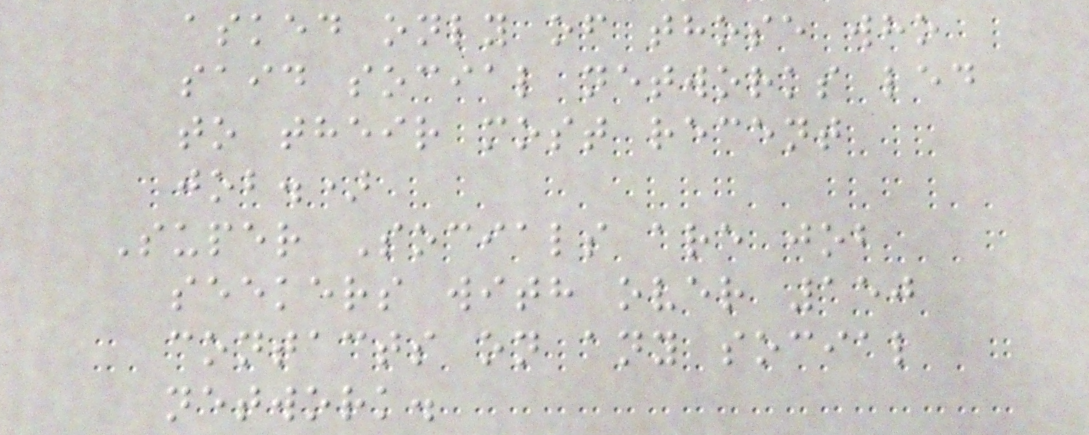asked only of those who
said social networks led
to their most recent
job.)
Super Socials are job
seekers with over 150
contacts on any social
network.
